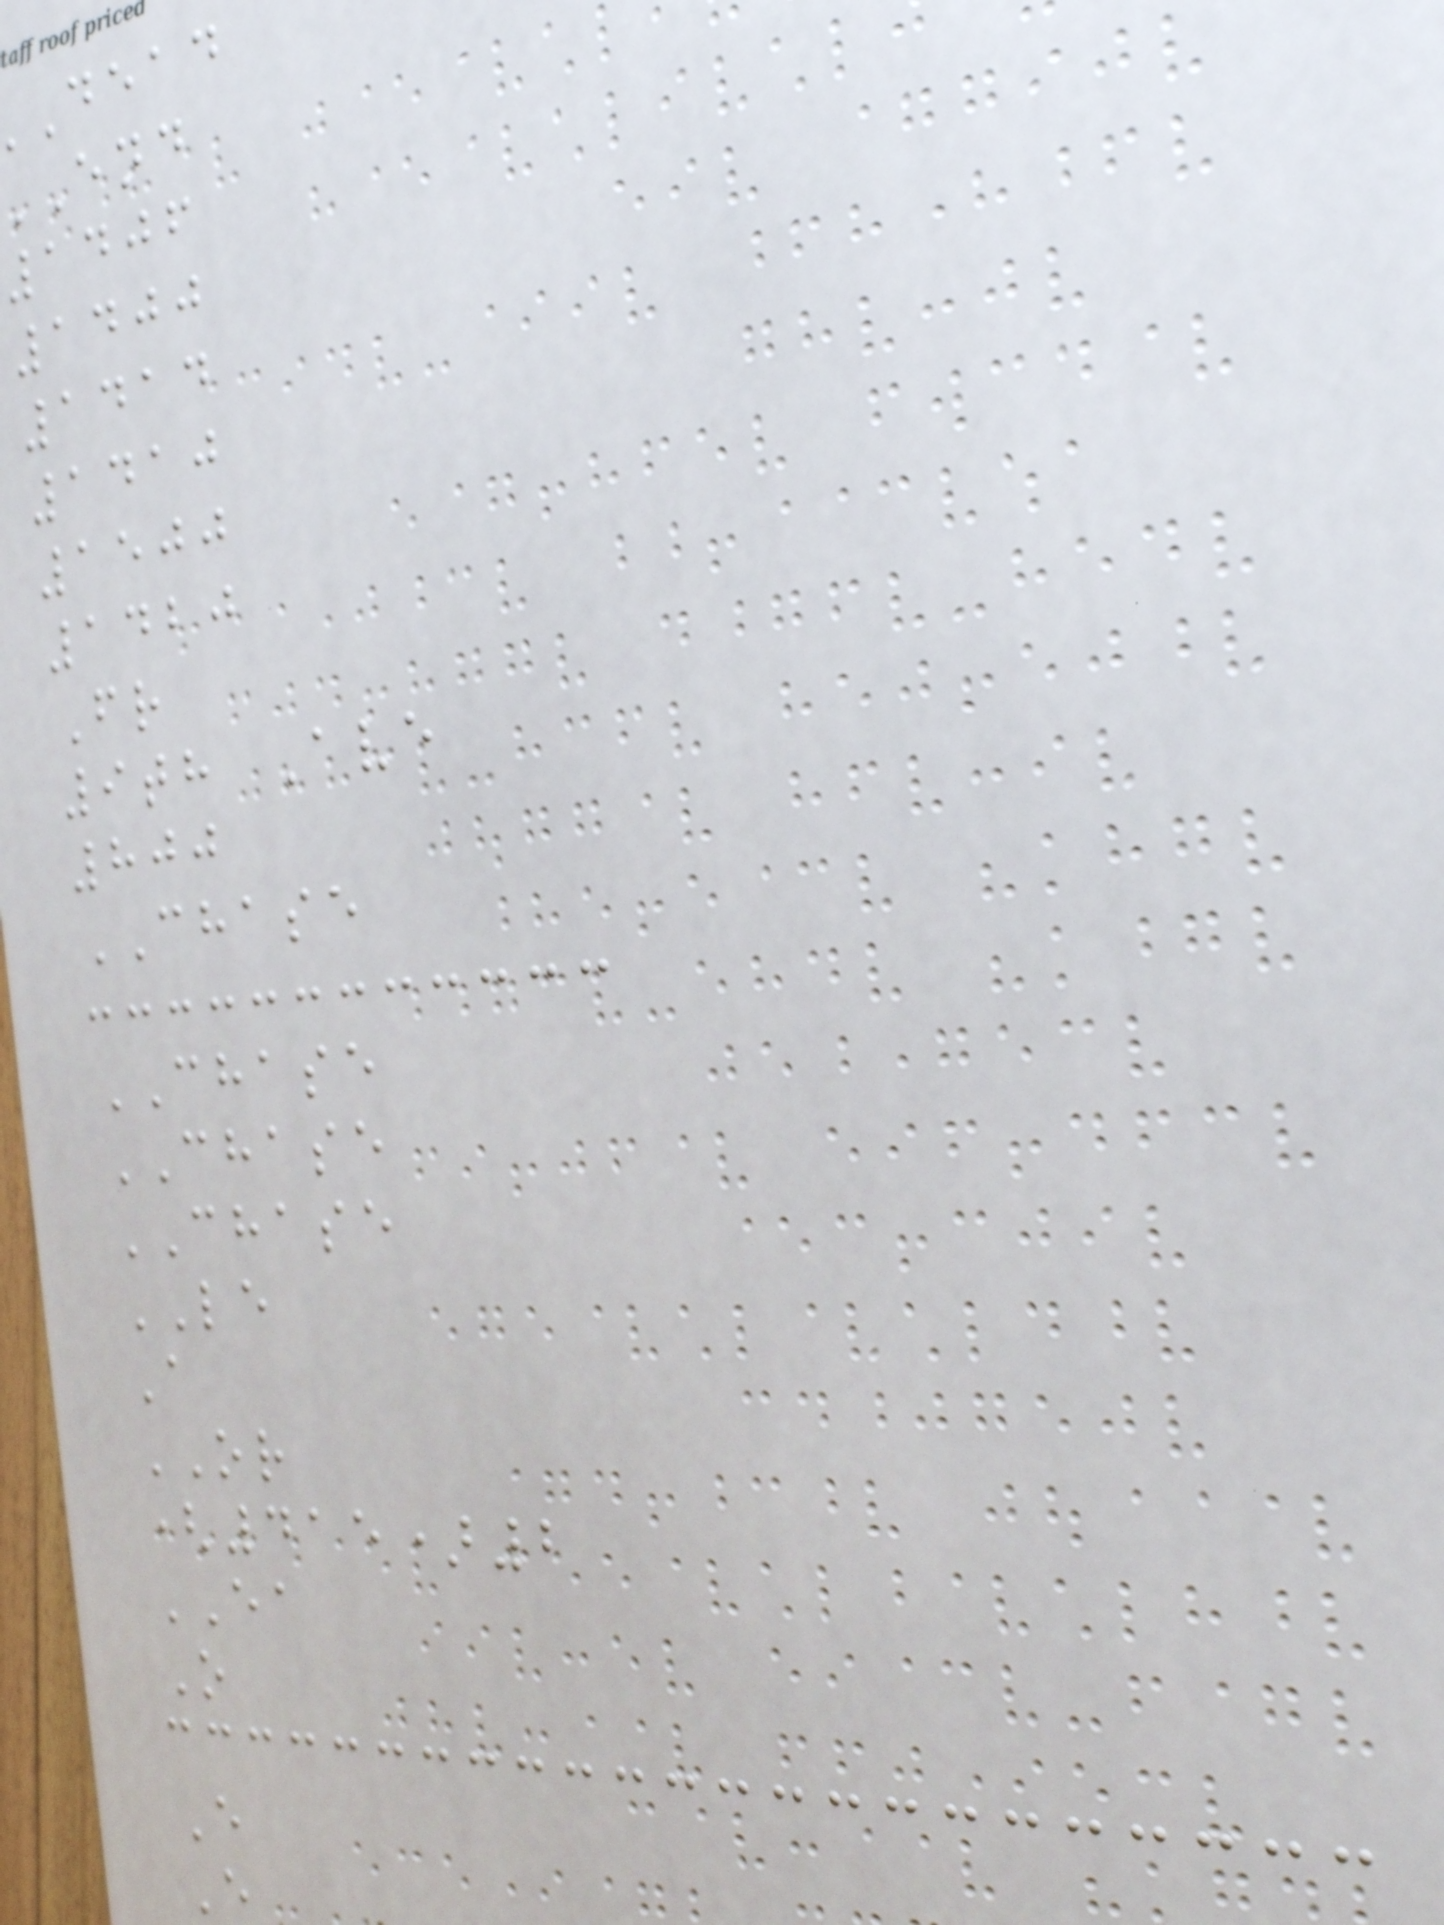dead
1406
1400
1414
1410
1500
1420
Fr
9th Ave
800
CHASE
CHASE
CHASE
CHASE
LE
A
OR
(415)2
EA
O
E
E
